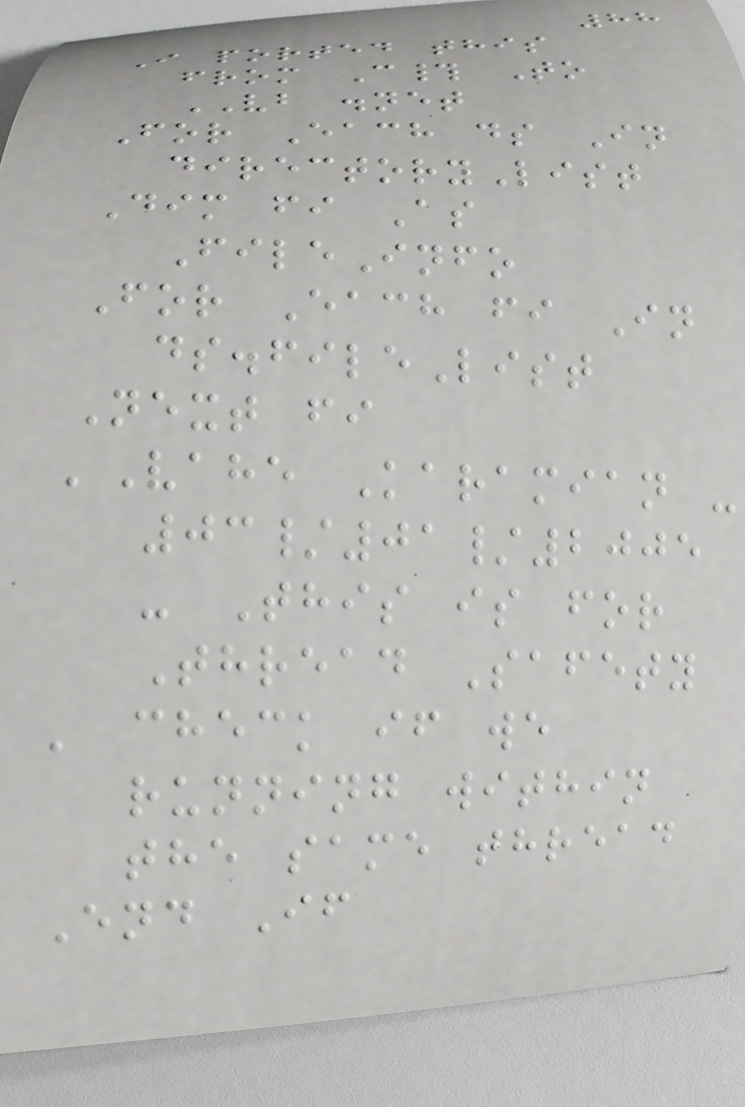88
I ported this
from C# To
VB .net
For Each ds In
directoryList
Dim fi As
FileInfo
For Each fi In
ds.fileList
Next fi
'Vahe Karamian -
03/01/2005
- This is for
Thread Safety
' check if we
running within
the same thread
End If
